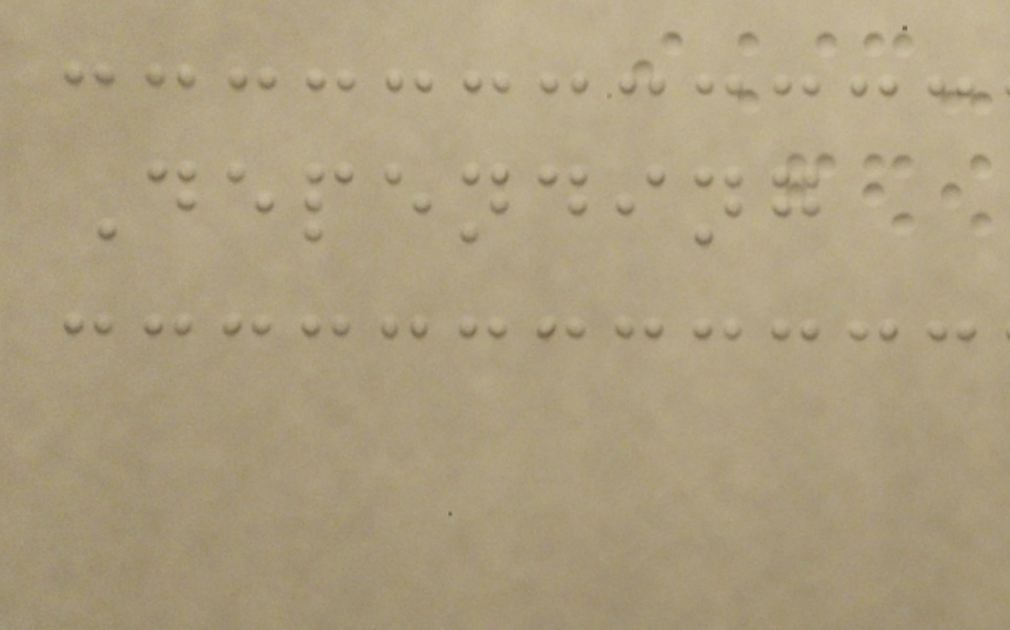Depending
